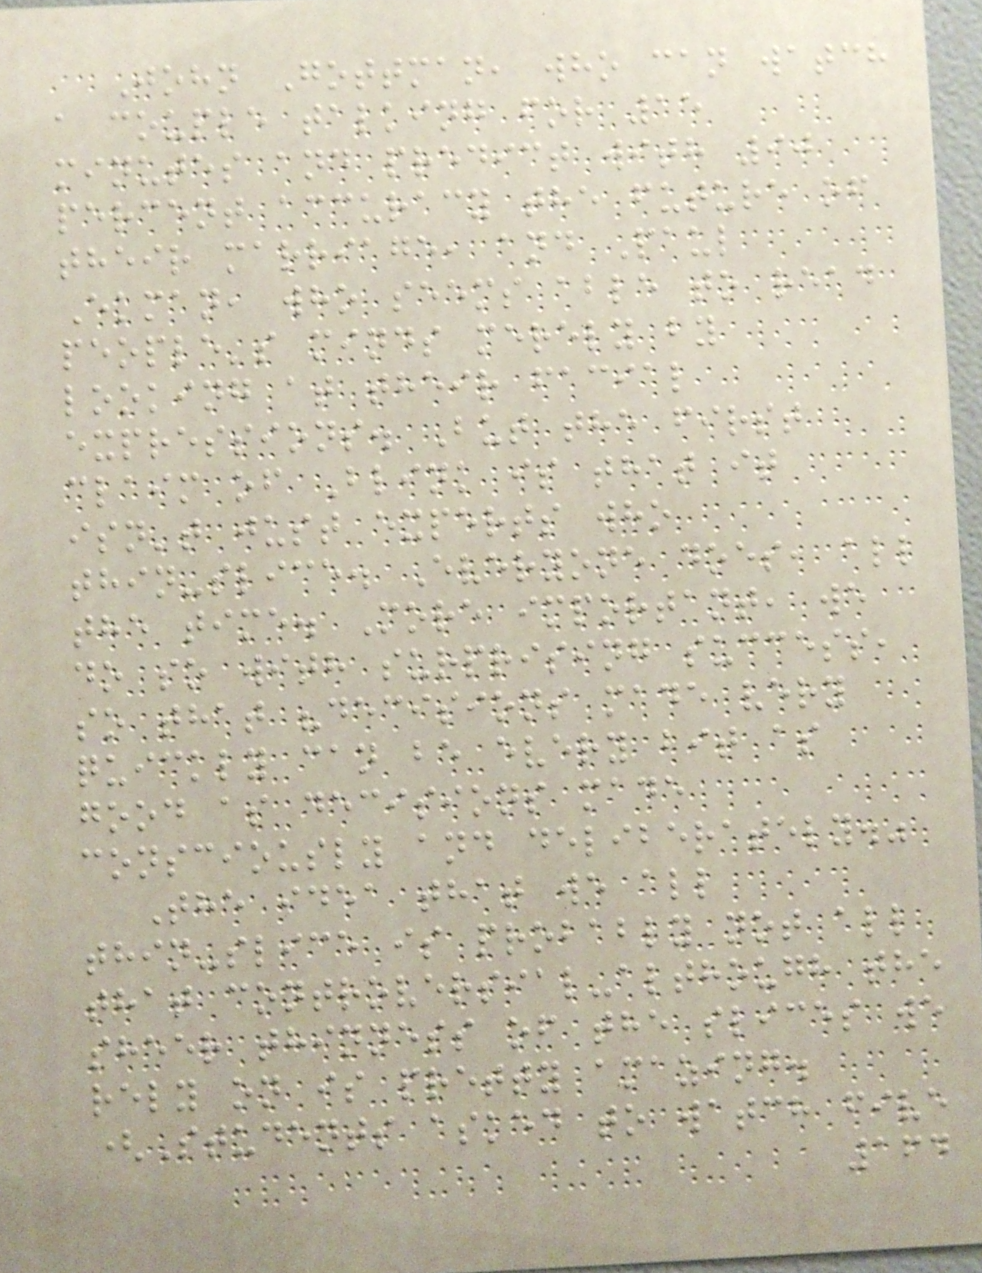John Gottman, who can watch
a couple talking for 15
minutes and predict with 90
percent accuracy the future of
their marriage, and Paul
Ekman, who seems able to read
people's minds merely by
looking at their facial
expressions. But the first
claim of Blink is that it
isn't just experts who
thin-slice. Everyone does, all
the time. More important, we
do so with surprising success,
so that "decisions made very
quickly can be every bit as
good as decisions made
consciously and deliberately."
The idea that we all
thin-slice is probably not all
that controversial-although the
sheer thinness of the slices we
rely on is pretty amazing.
(Students asked to watch five
164
